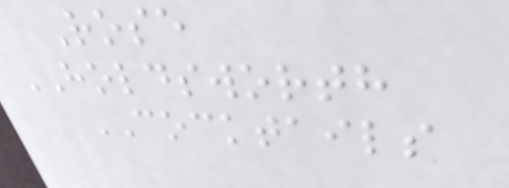Rose
HOLDSWORTH
COCKTAILS
